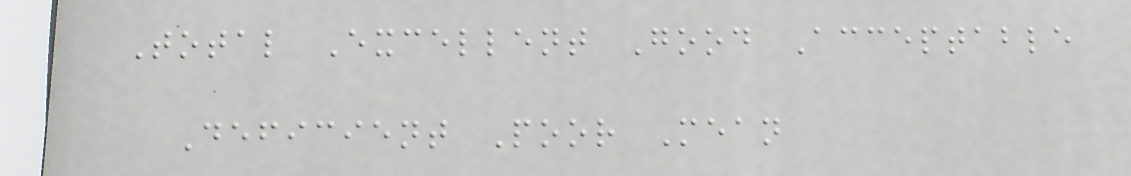Total Excellent Good Acceptable
Deficient Poor Mean
